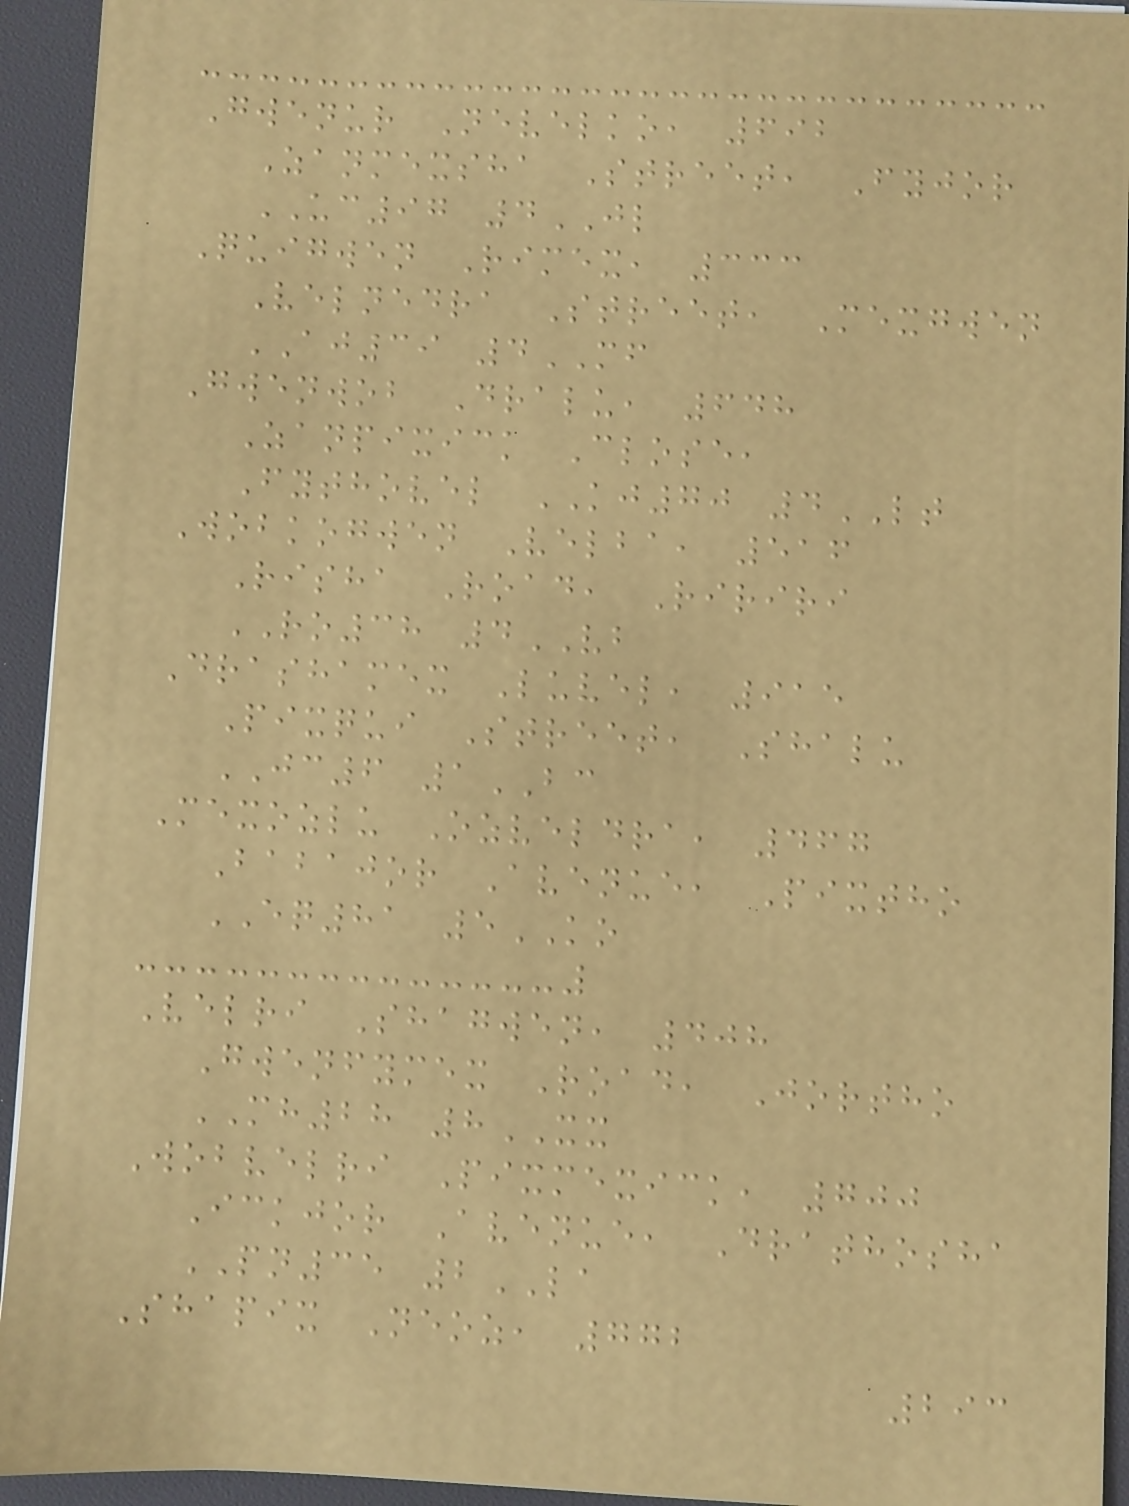Gwenur Nevelko, 692
Zanmexsha Street, Fyjor
UC97 4JL
Quigwen Rimex, 333
Velnedra Street, Mexgwen
AJ39 4MF
Gwenwob Dralu, 648
Zanpixick Close,
Fythovel KJ70 4LT
Wobkogwen Velba, 516
Risha Road, Ririri
RO38 4VB
Drashamex Luvel, 915
Pixqui Street, Shalu
JC6 1BC
Mexozlu Ozveldra, 467
Babajor Avenue, Pixtho
EQ81 5KO
Velri Shagwen, 408
Gwenfymex Road, Jortho
MH28 8XX
Wobvelri Pixmexick, 700
Ickjor Avenue, Drathosha
PN35 2LA
Shapix Neoz, 772
293
